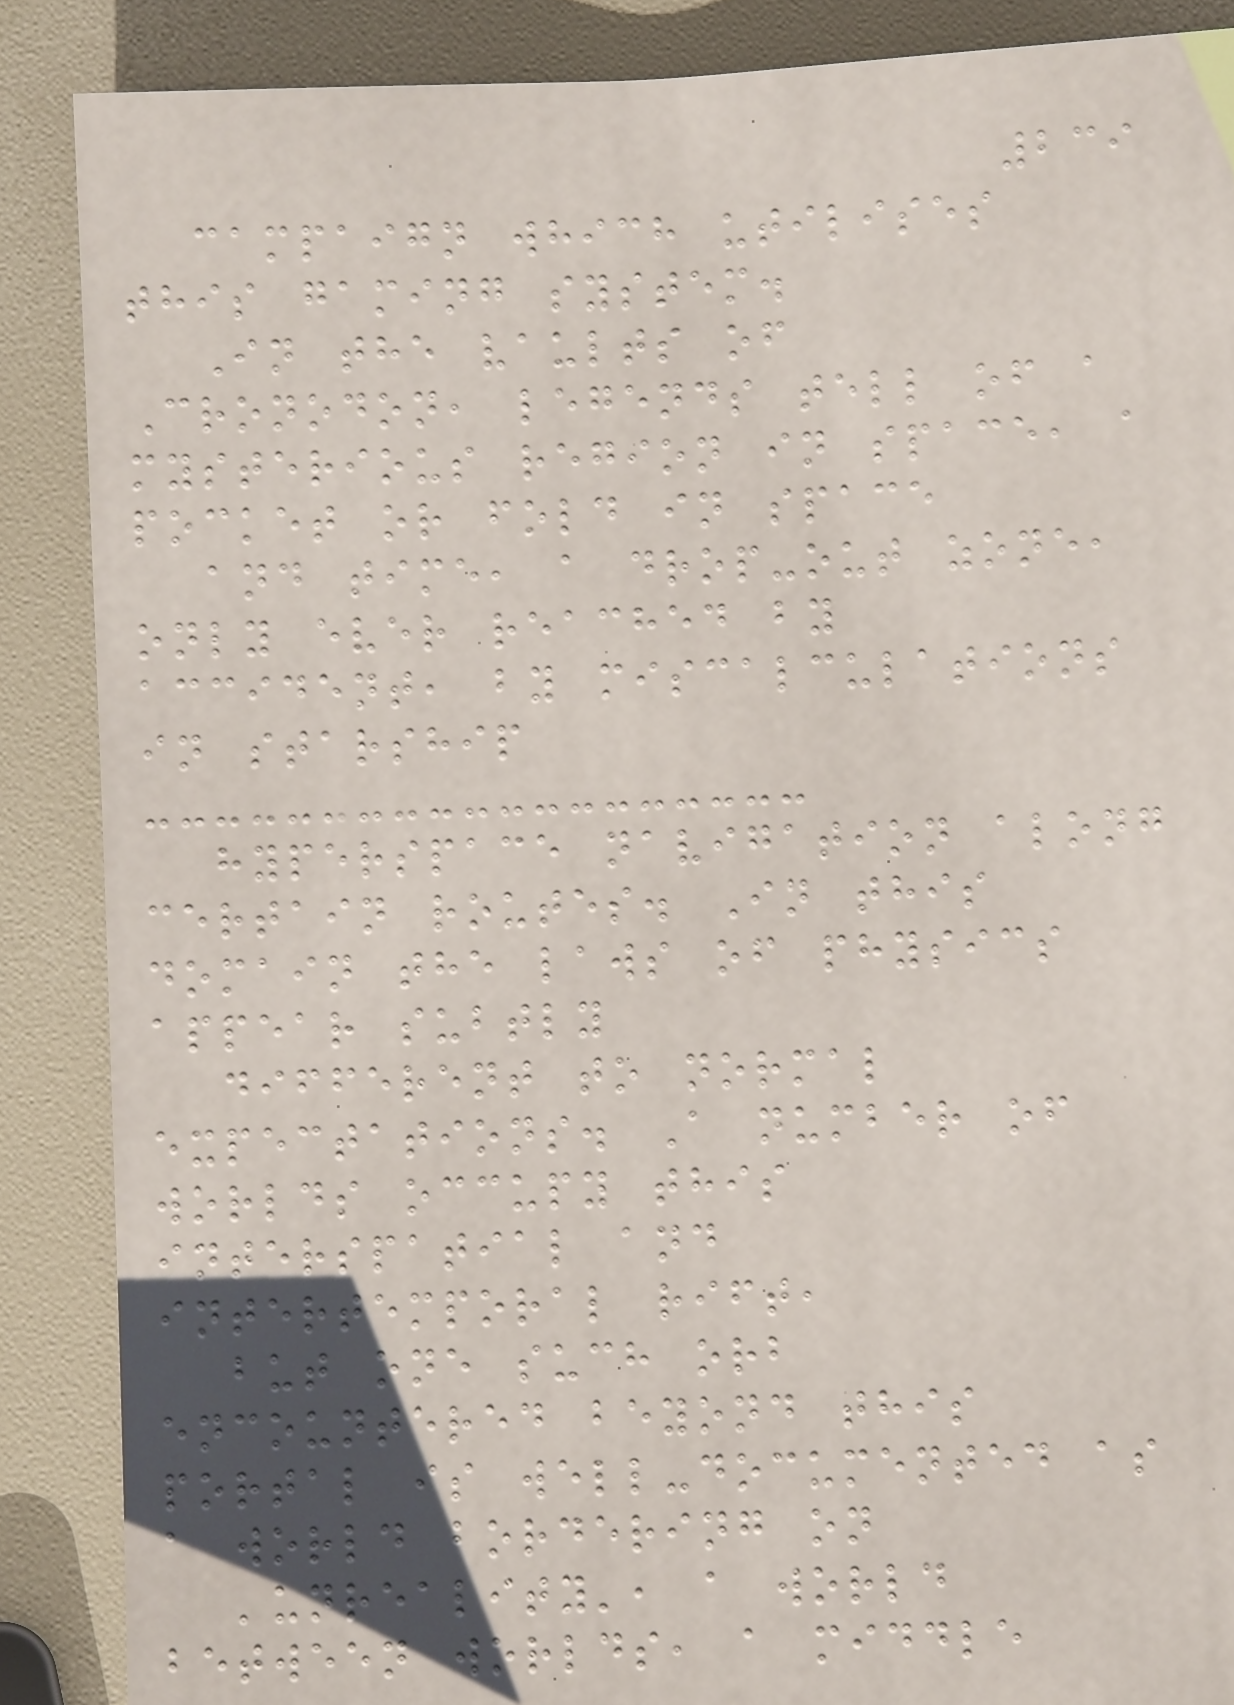239
campaign which utilises
this gaming system.
In the vaults of
Cronodon, legends tell of a
mysterious region in space, a
pocket or fold in space
and time, a drop-out zone,
only ever reached by
accident, by miscalculations
in starship
hyperspace navigation along
certain routes. In this
domain the laws of physics
appear subtly
different to normal
expectations. A number of
worlds occupy this
interspatial and
intertemporal rift,
but one such orb
encountered beyond this
portal is well-documented as
a world bordering on
'unreality', a world
between worlds, a middle
